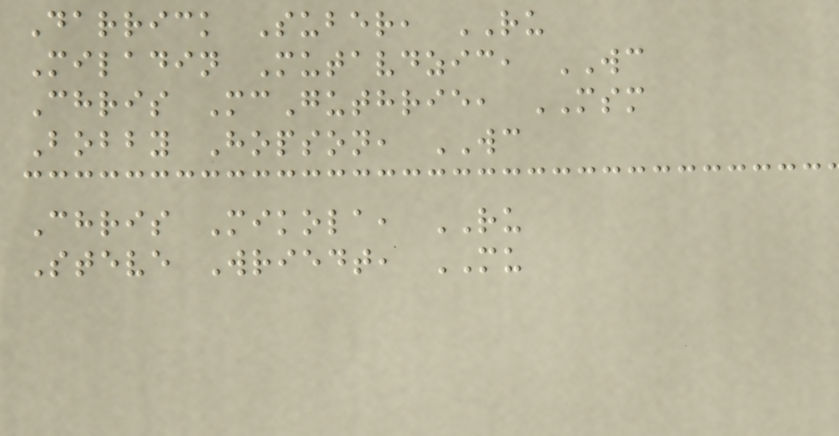Darrick Suber, RU
Miladin Mutavdzic, WC
Chris McGuthrie, MSM
Bobby Hopson, WC
Chris Mikola, RU
Steve Wriedt, MU
